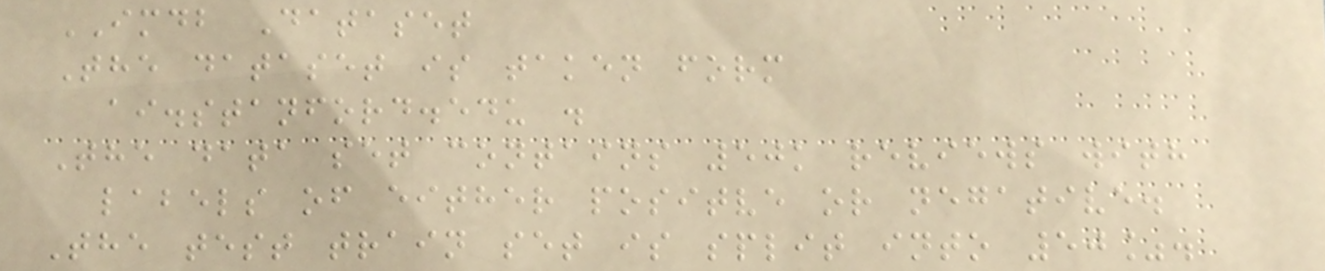IMDB Dataset
The dataset is taken form
ai.stanford.edu .
The data set contains 50k reviews with
labels of either positve or negative.
The test train set is split into 50%.
